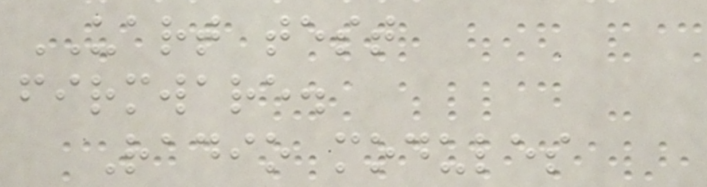UART test
firmware.
Radio modules
